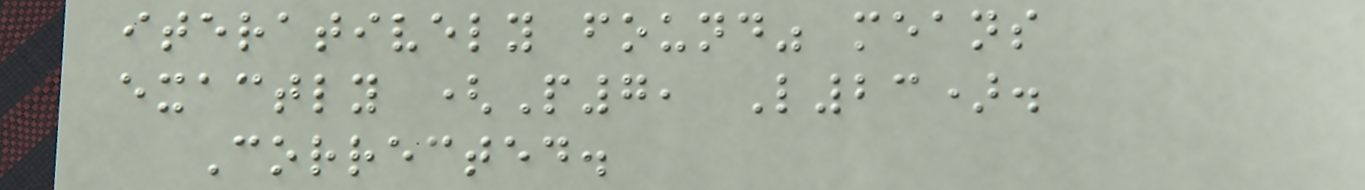iteratively found" means
exactly (P7, L23).
Corrected.
